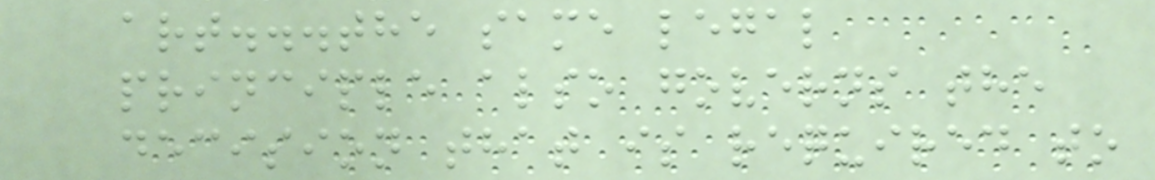art...the same legal
principle also governs the
decision that is required to
